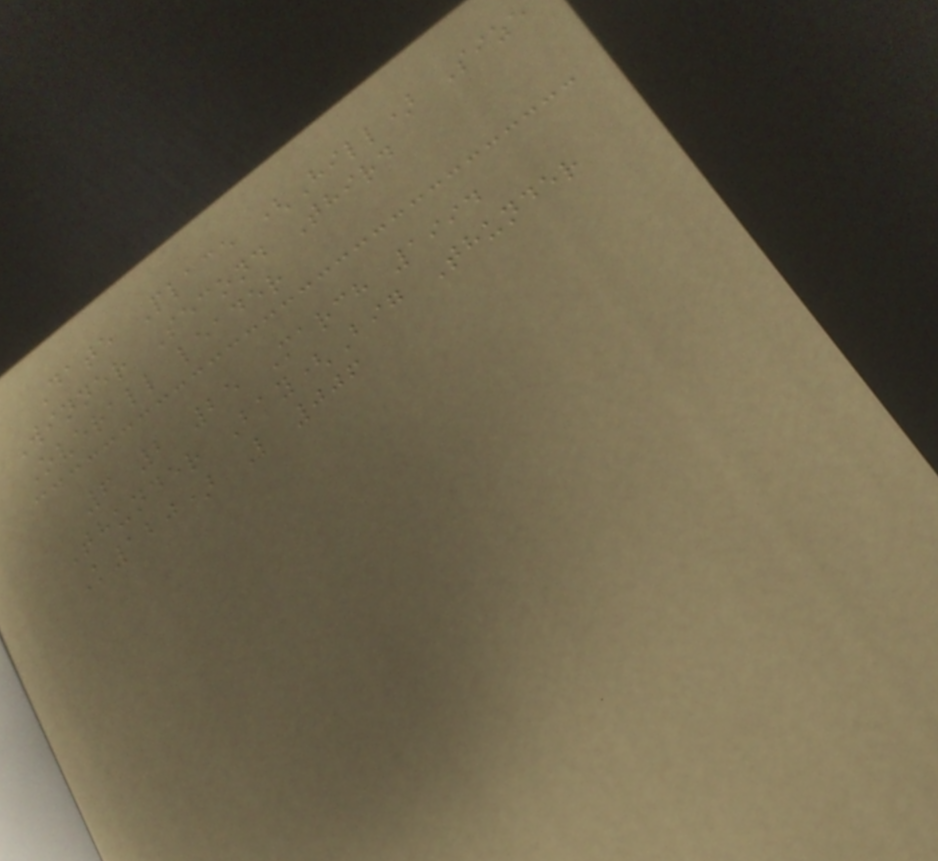Date Place (Hill) Size
Winner Second Third
Overall leader
6 2 25 March 1994
Thunder Bay(Big Thunder
K120) L 006
